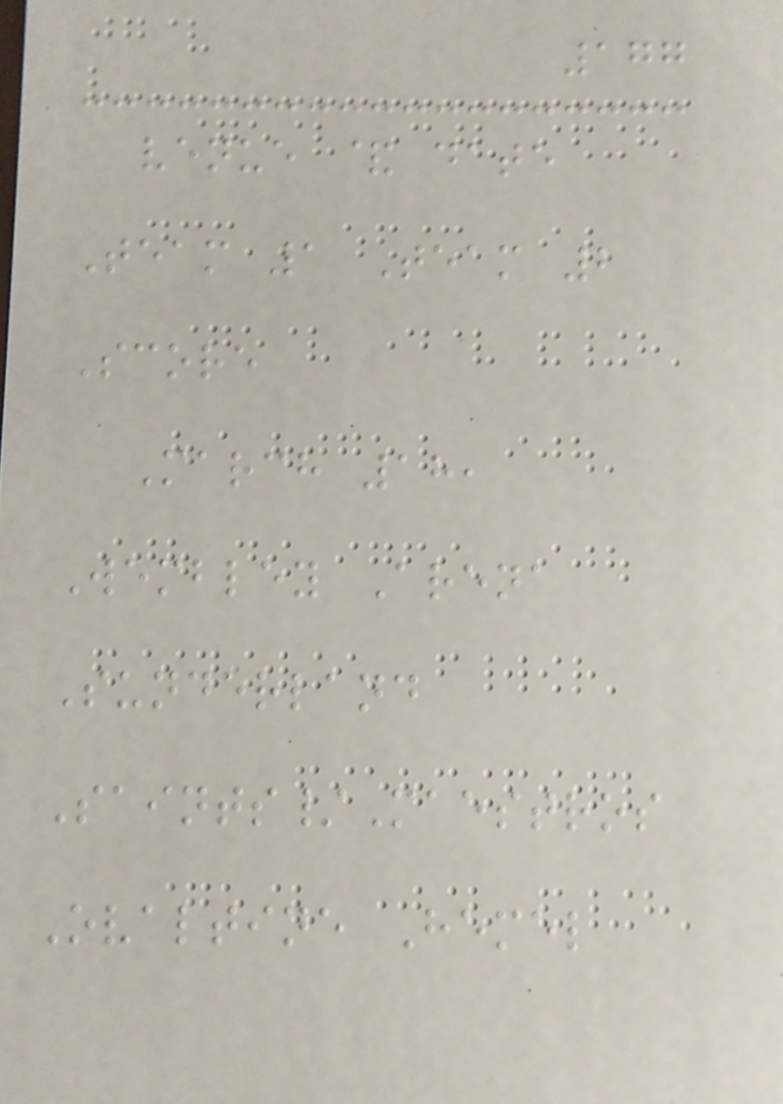177
venue & date
Team 1 Team 2
Score
March 18,
Wembley Arena
Sunderland
Saints/Maestros
Ovaltine Hemel
